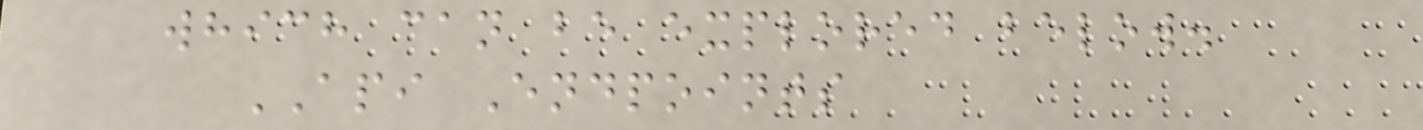which can be explored below.
API Endpoints
